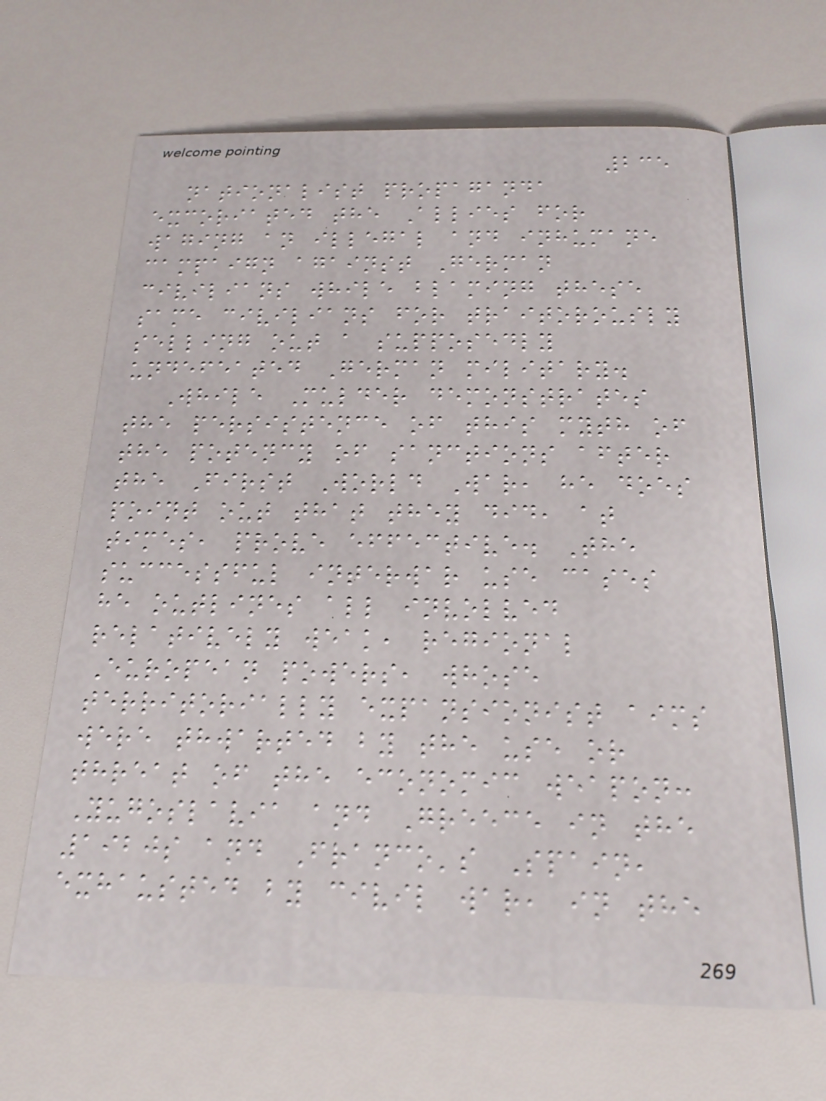235
nationalist propaganda
excoriated the Allies for
waging an illegal and inhumane
campaign against German
civilians while blaming these
same civilians for traitorously
selling out a supposedly
undefeated German military.
While Mulder demonstrates
the persistence of this myth of
the potency of sanctions after
the First World War, he does
point out that they did, at
times, prove effective. The
successful interwar use cases
he outlines all involved
relatively weak, regional
European powers, whose
territorially expansionist aims
were thwarted by the use or
threat of the economic weapon:
Yugoslavia and Greece in the
1920s and Franco's Spain,
exhausted by civil war, in the
